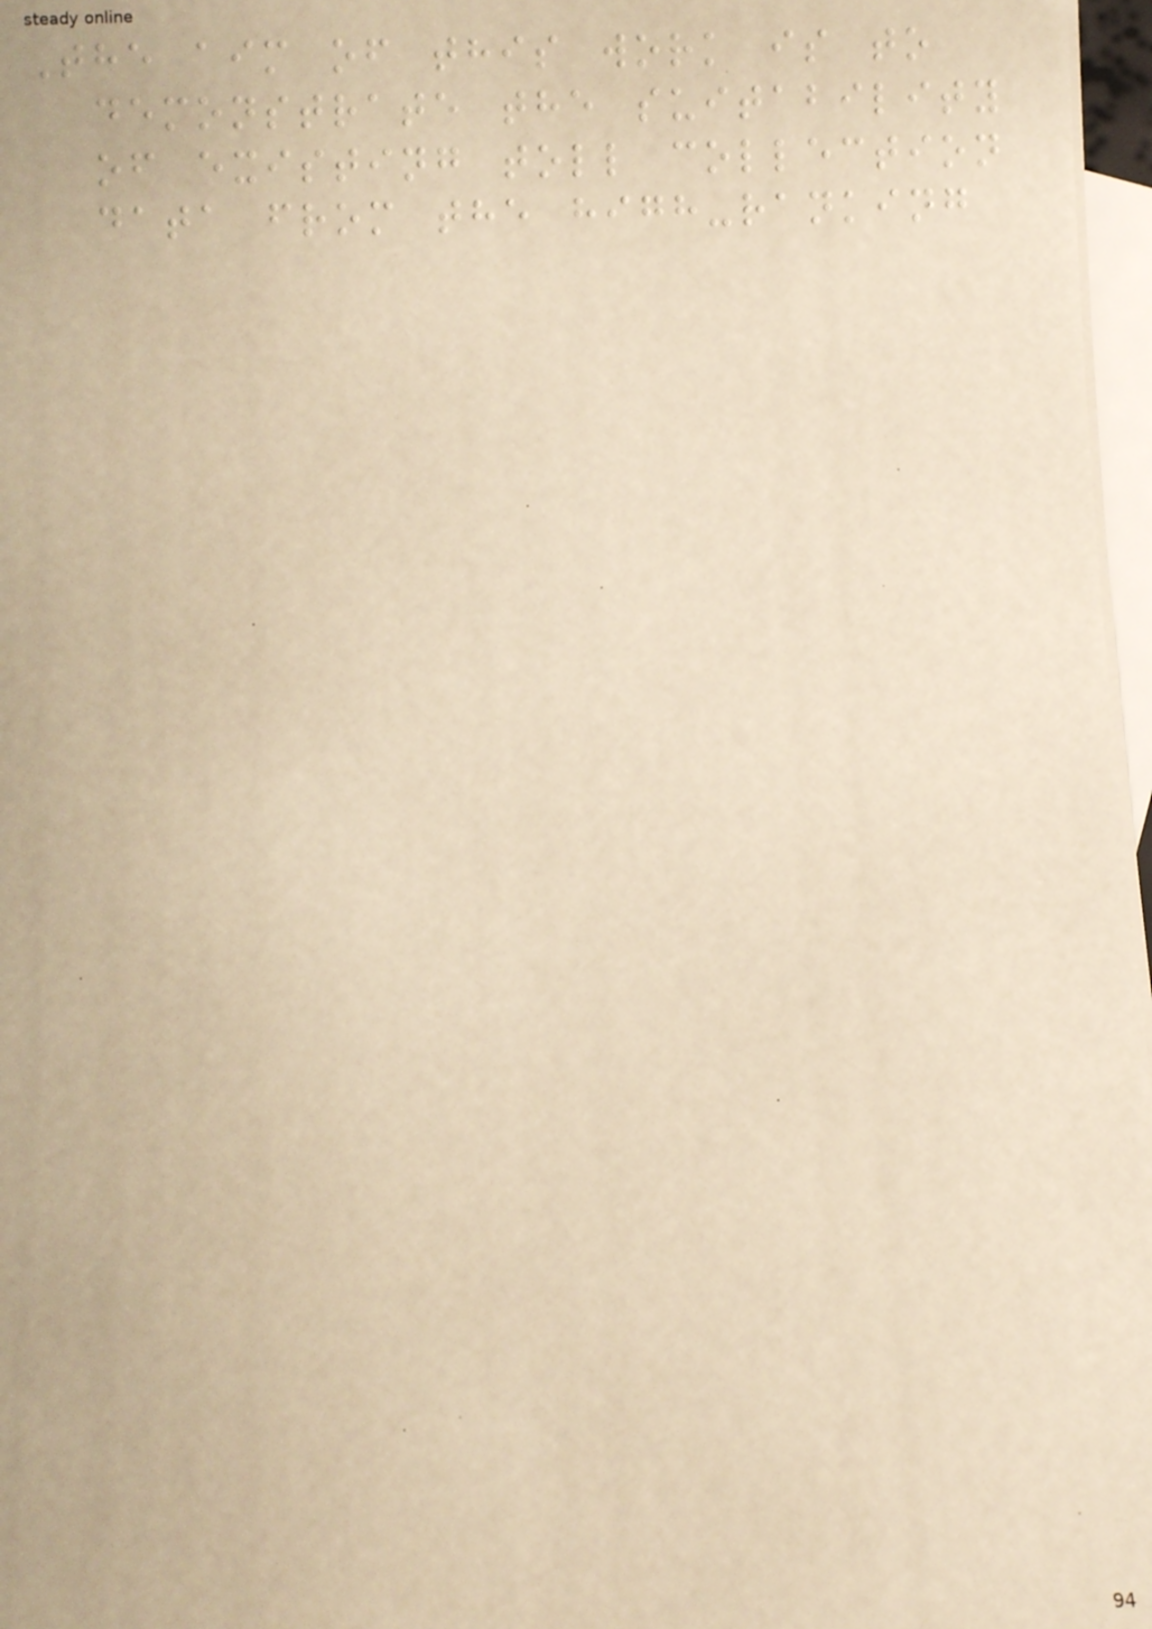The aim of this work is to
demonstrate the suitability
of existing toll collection
data from the high-ranking
